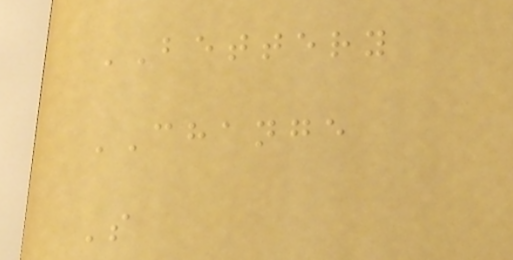BETTERY
CHANGE
S
